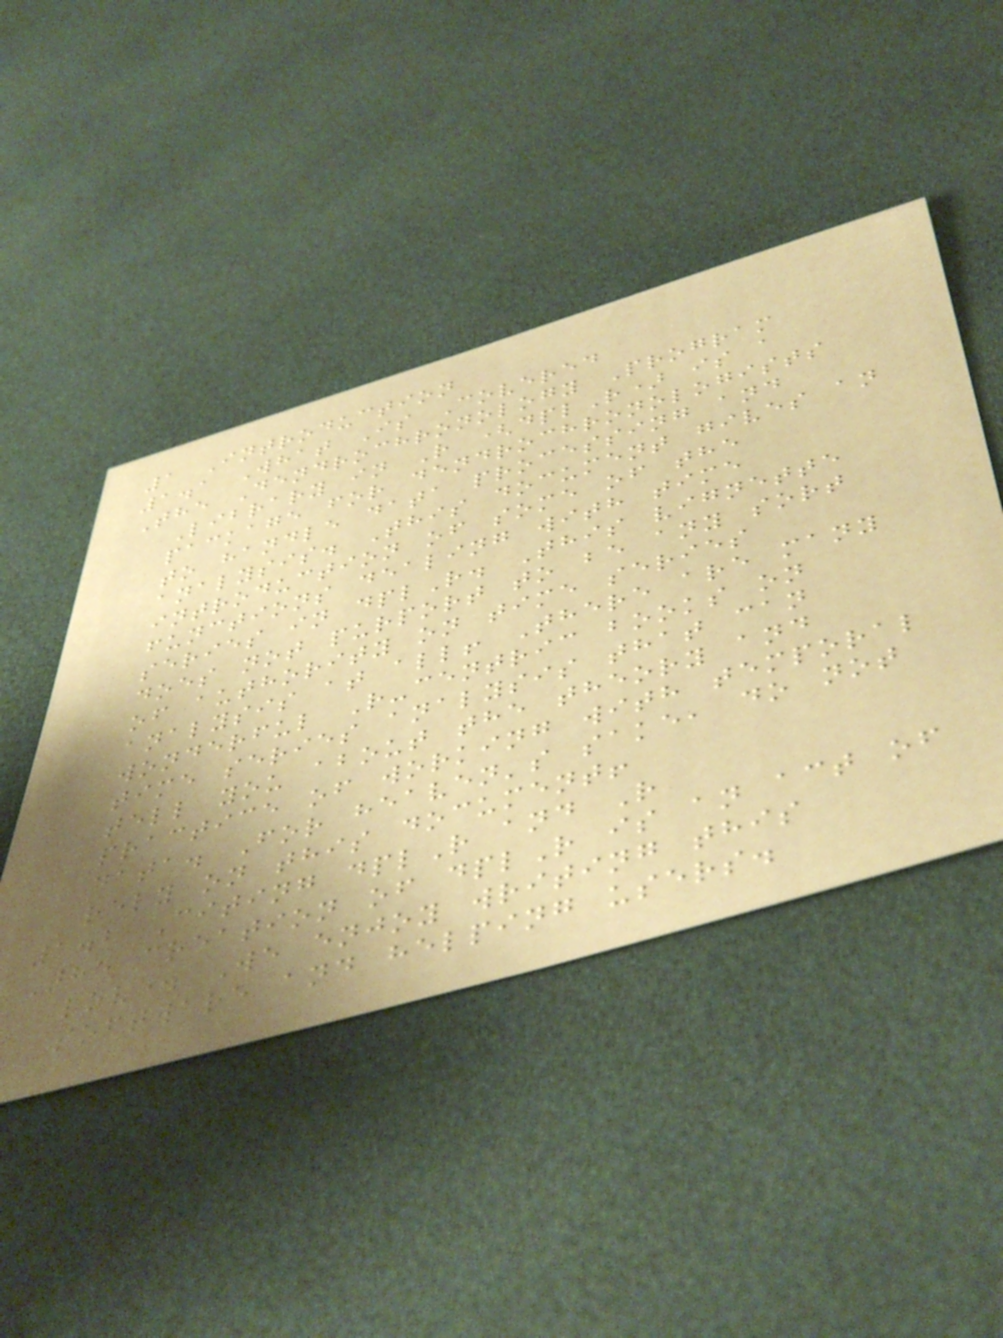1 Introduction
1.1 What Is Covered
The Dendrochronology Program
Library in R (dplR) is a
package for dendrochronologists
to handle data processing and
analysis. This document gives an
introduction of some of the
functions dealing with time
series in dplR. This vignette
does not purport to be any sort
of authority on time series
analysis at all! There are many
wonderful R-centric books on
time series analysis that can
tell you about the theory and
practice of working with temporal
data. For heaven's sake, do not
rely on this document!
1.2 Citing dplR and R
The creation of dplR is an act of
love. We enjoy writing this
software and helping users.
